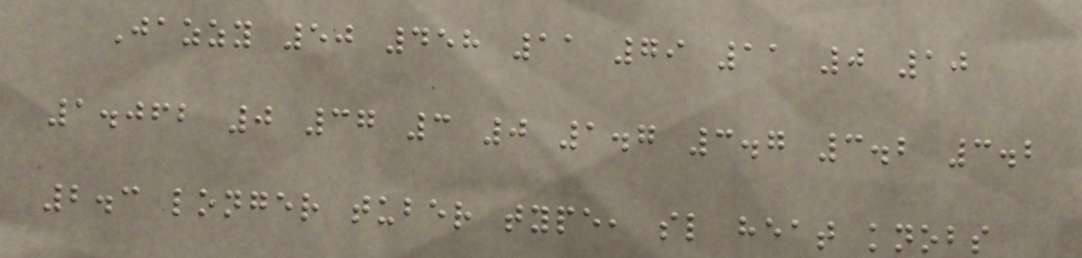Jazzy 50 458 11 79 11 0 10
1.062 0 37 3 0 1.7 3.7 3.2 3.2
2.3 longer tuber type, sl heat knobs
